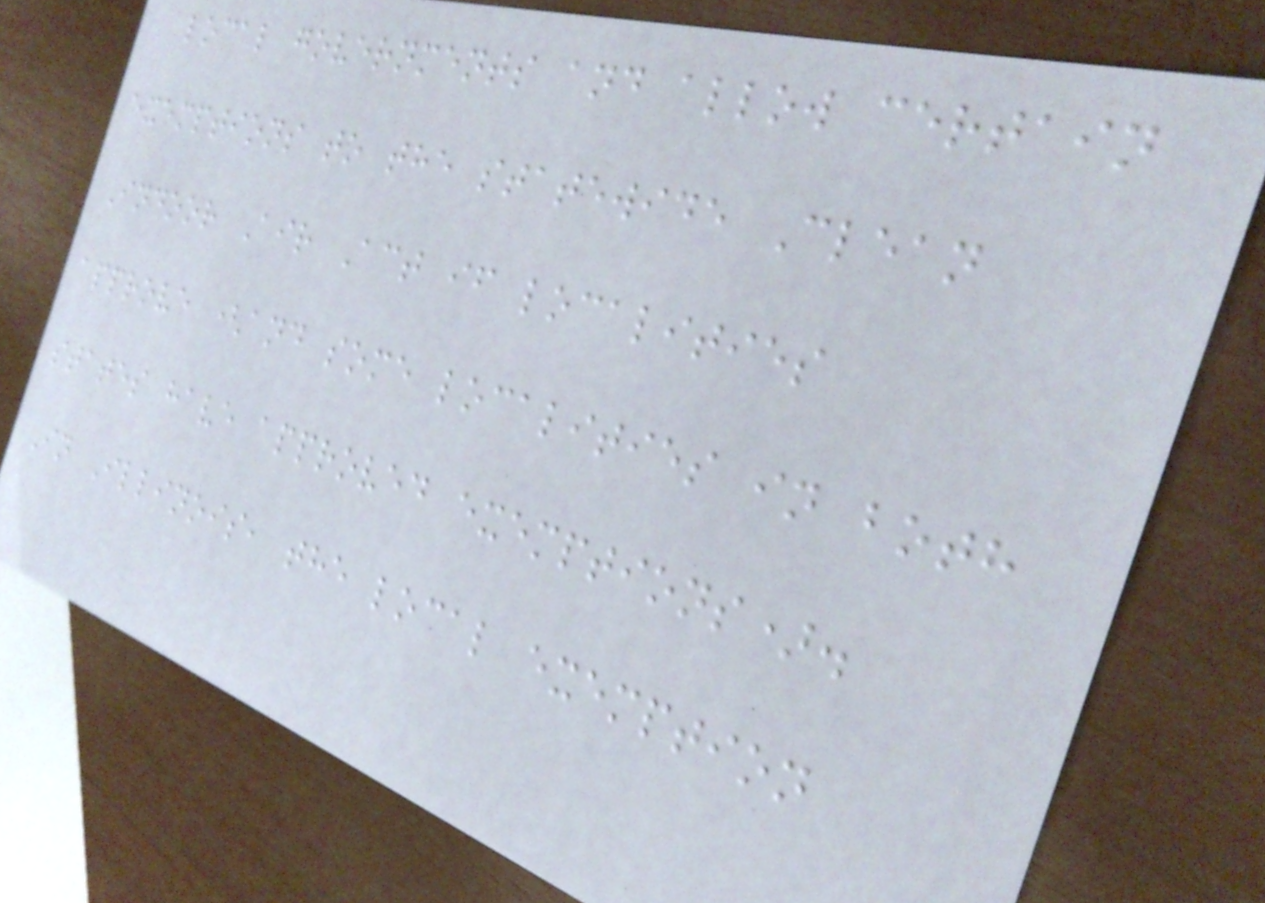local governments and allow certain
exemptions to the statewide Clean
Indoor Air Act if localities
approve (and some localities in both
states have approved exemptions).
In Illinois, the local exemption
